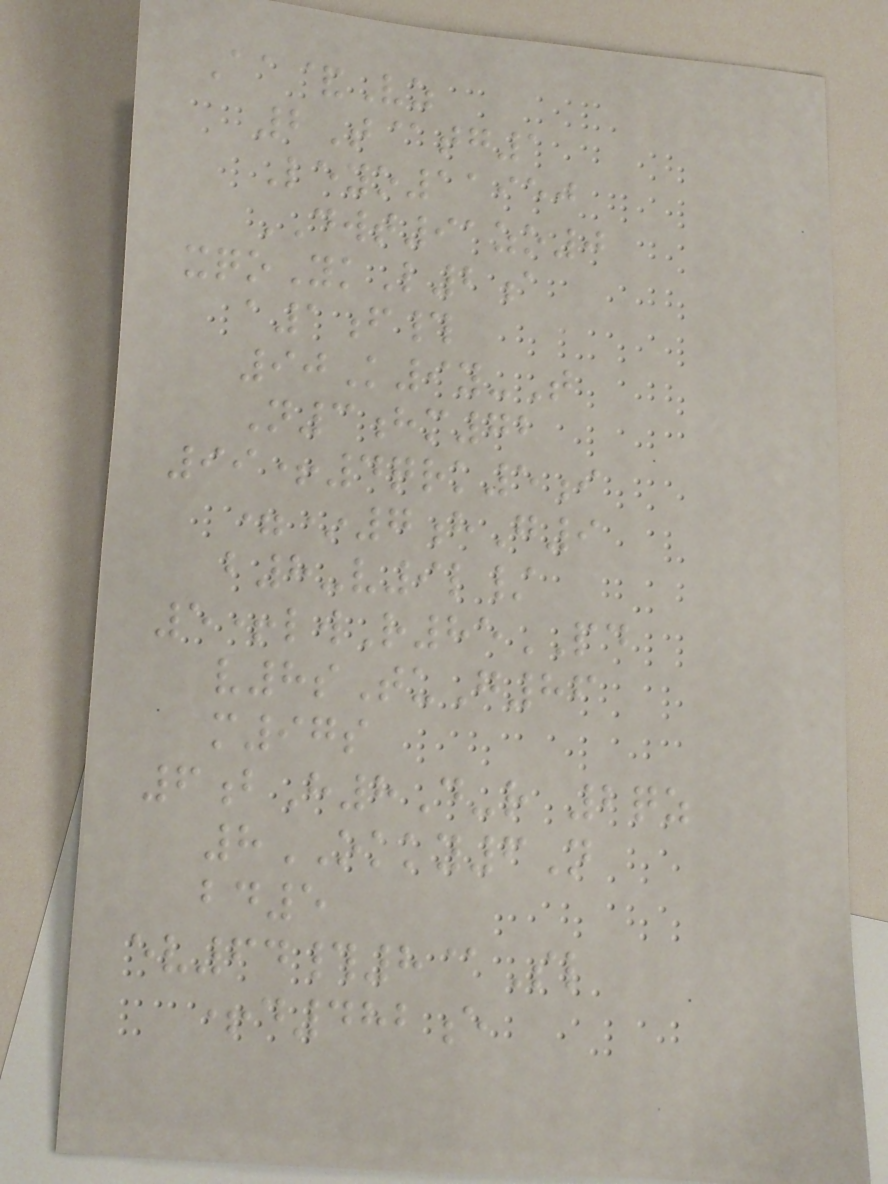Aa&Vz
2T@tg1
Leyo11950
DWT91zo0
xqoYkL2a
a1f#
90K9y-T
N3hm72
99+4qrk5i
=*7hG9
b8-v9l/
5+lwR85PD
v8sTuG86
m97s
6bH8D-r 2qz
8OKKY6N
bd5
ev64#8@Sl
+d482e
